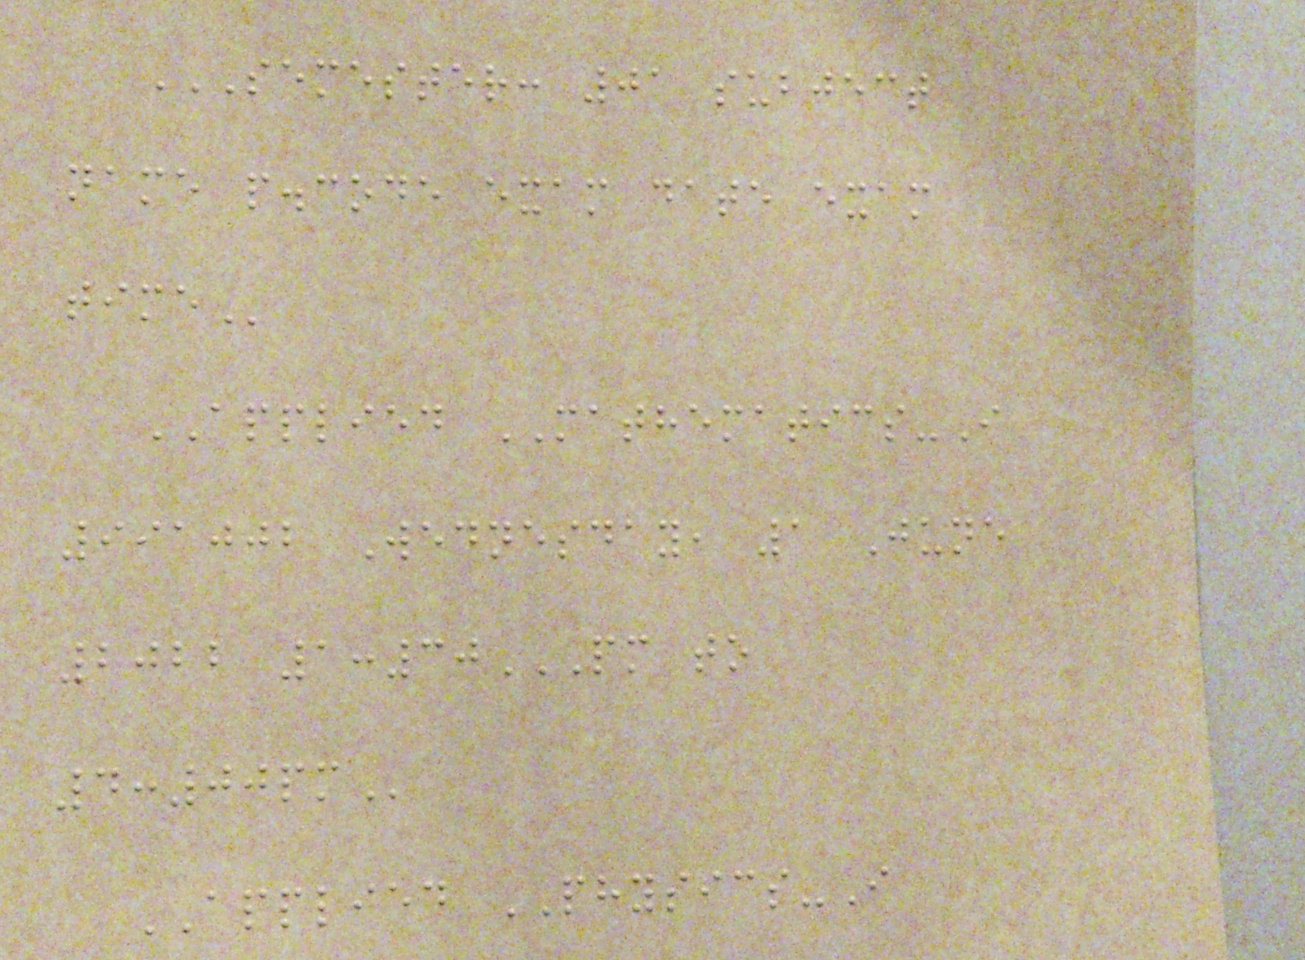SEMESTER: 01 SUBJECT
NAME P.CODE EXAM DATE EXAM
TIME
APPLIED MATHEMATICS-I
991002 Wednesday, 1 June
2022 1:30PM TO
4:00PM
APPLIED PHYSICS-I
